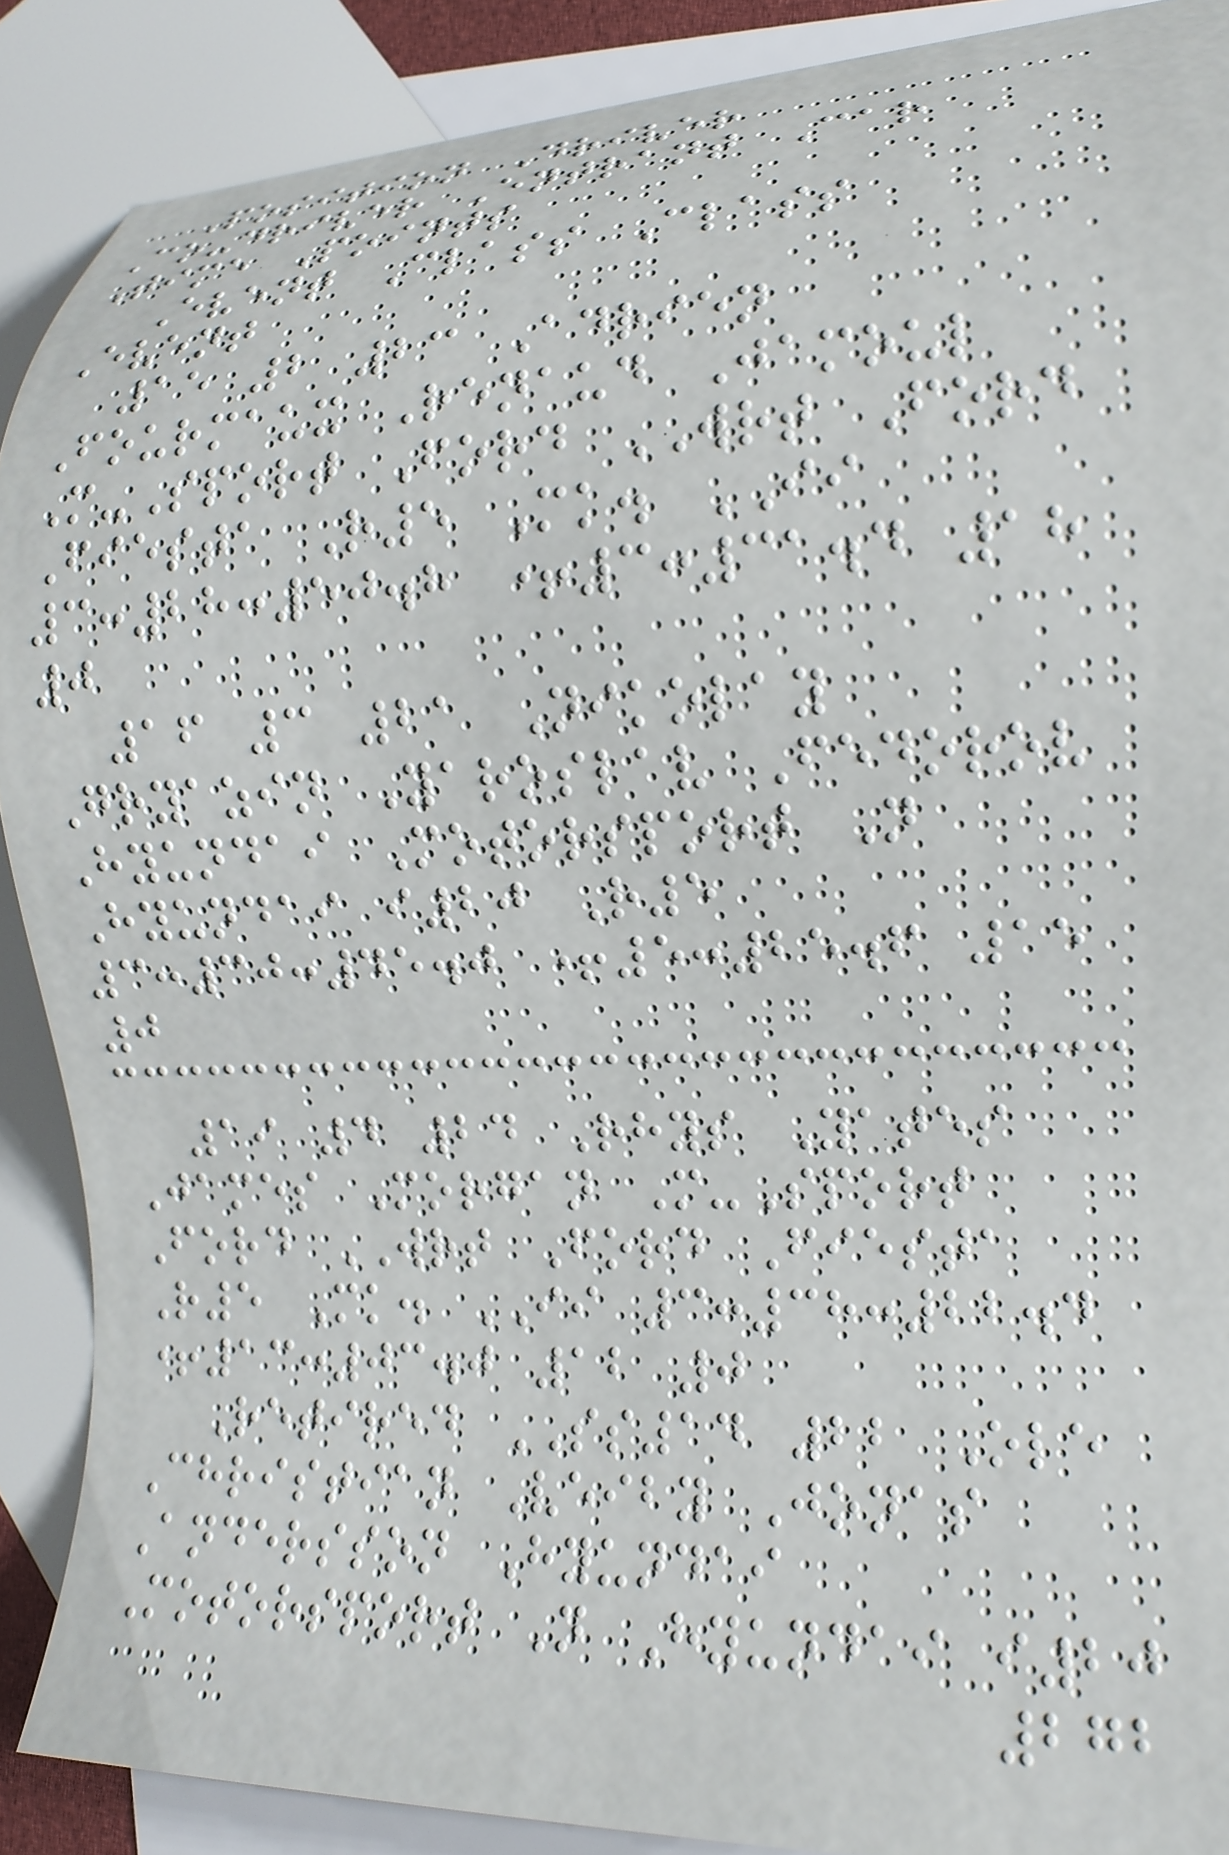Position Driver
Co-driver Entrant Car
Time Points
Event Class Class
Event
15 2 23 Adrien
Fourmaux Renaud Jamoul
M-Sport Ford WRT Ford
Fiesta R5 Mk. II
3:28:50.8 +3:31.4 18
0
16 3 21 Nikolay
Gryazin Yaroslav Fedorov
Hyundai Motorsport N
Hyundai i20 R5
3:30:45.0 +5:25.6 15
0
19 4 24 Rhys Yates
James Morgan M-Sport
Ford WRT Ford Fiesta
R5 Mk. II 3:38:22.4
+13:03.0 12 0
Retired SS14 22 Ole
Christian Veiby Jonas
Andersson Hyundai
Motorsport N Hyundai i20
272
